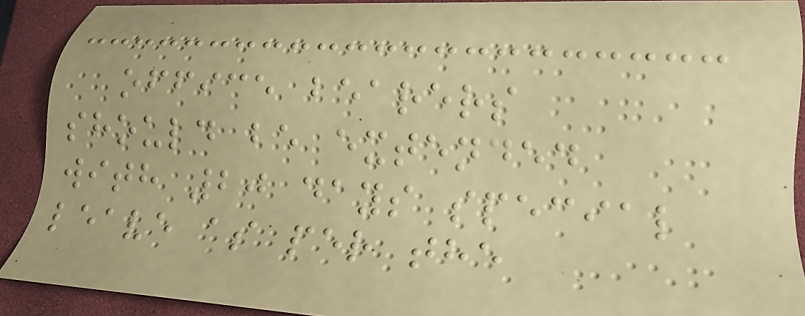office bearers
should be extended
with 20 days special
leave as per the
